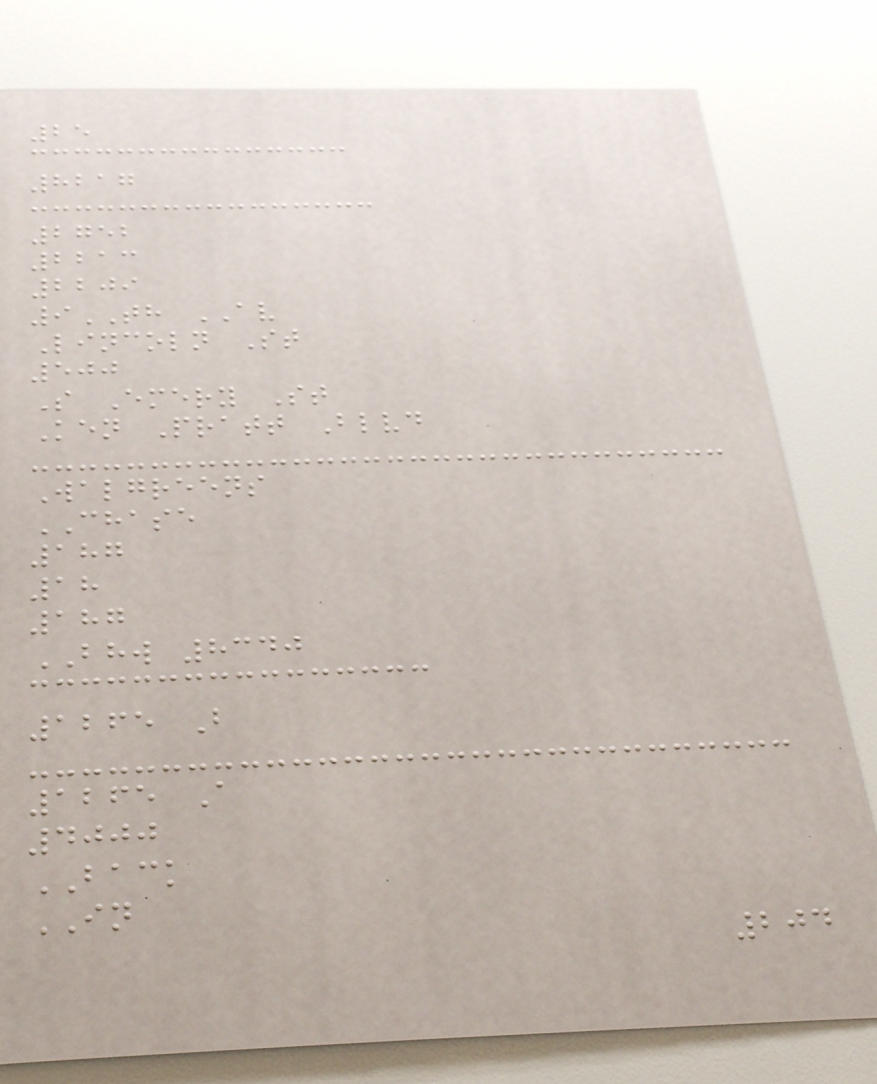25
8217
2752
2213
2209
9TH AV
Lincoln St
500
S Emery St
Ken Pratt Blvd
Walgreens
CHASE
187
18
187
BHW 8340
1265 B
1265 A
4000
BACK
IN
204
